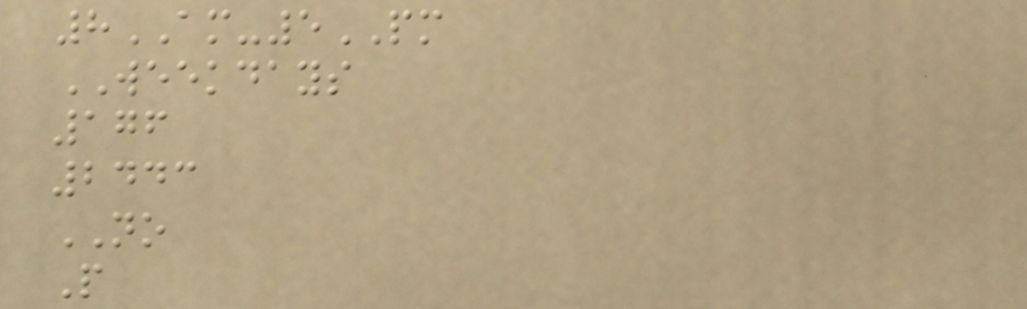8AM-5PM
WEEKDAYS
176
2443
NO
P
